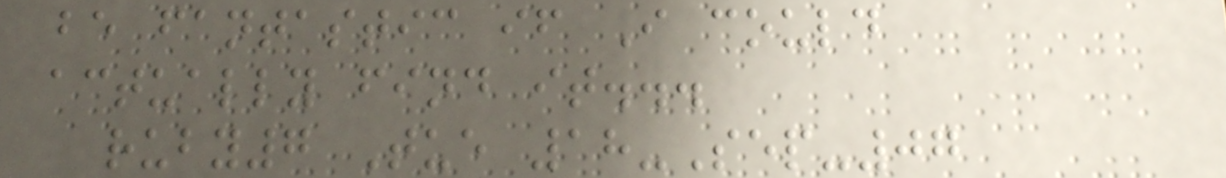be fantastic if I could
actually find it...
ruby7 Tue 18-Sep-07
